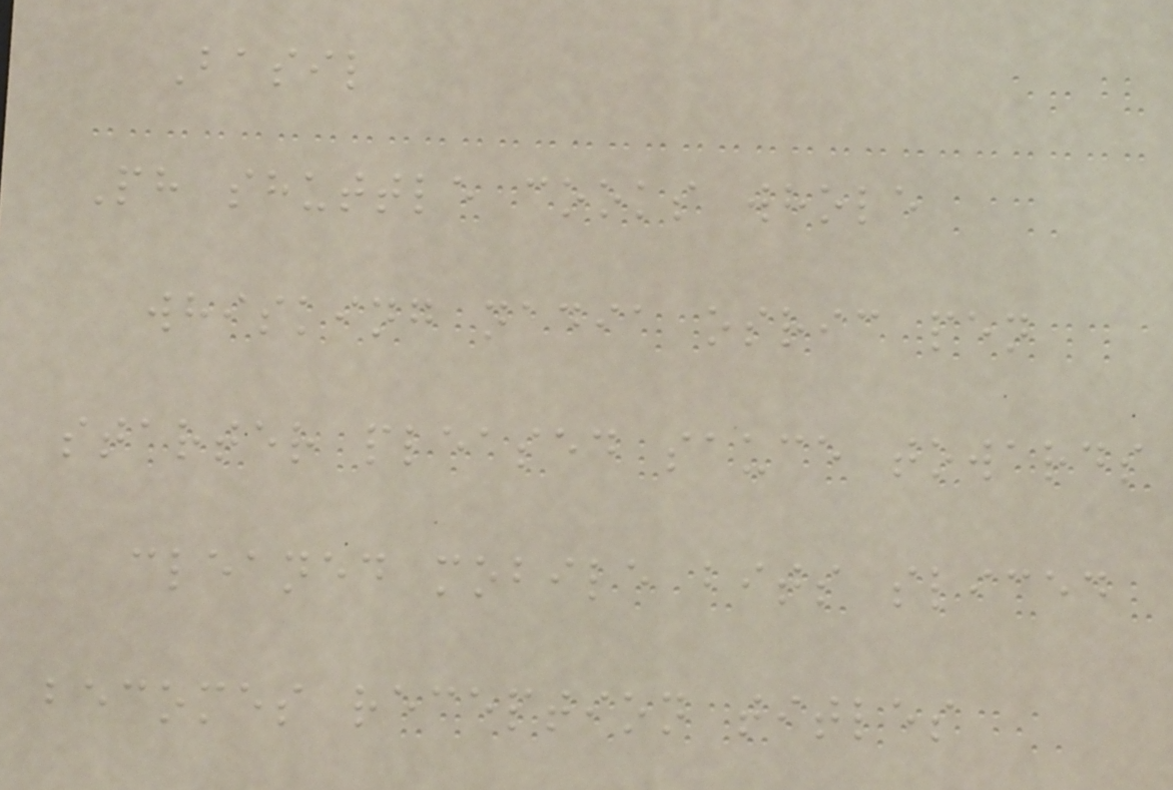Basil
Ph shuttle cooks whole
whisking nadia osric pen
starter pleased sauce towards
cleaned mobile bits sliced
becomes reception titles
